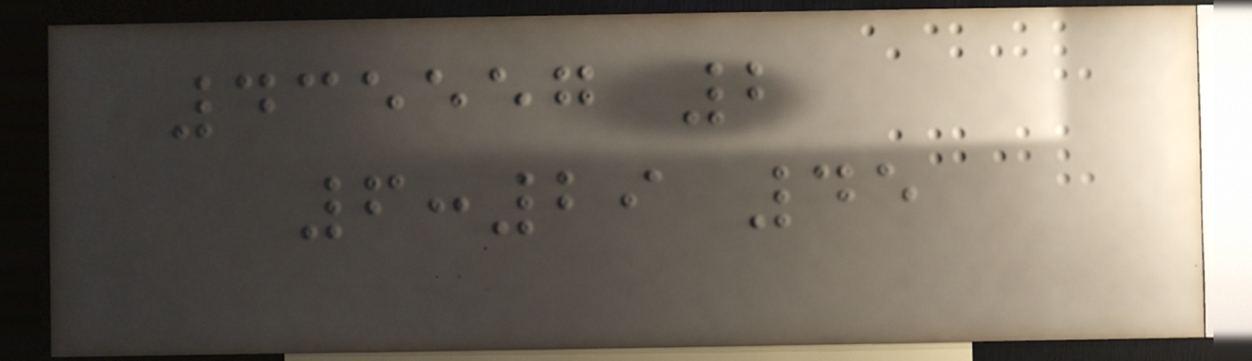435557 2
6:29 45
